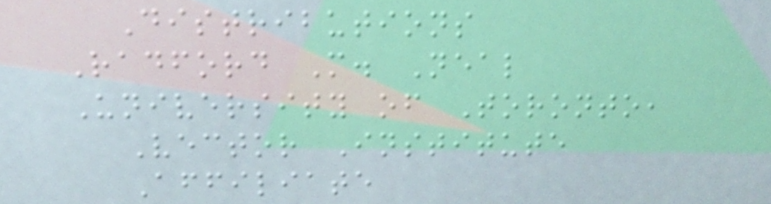Distributions
Radford M. Neal
University of Toronto,
Vector Institute
Affiliate
